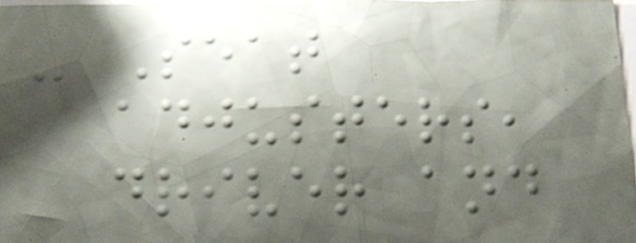- Seat
adjusters,
driver and
